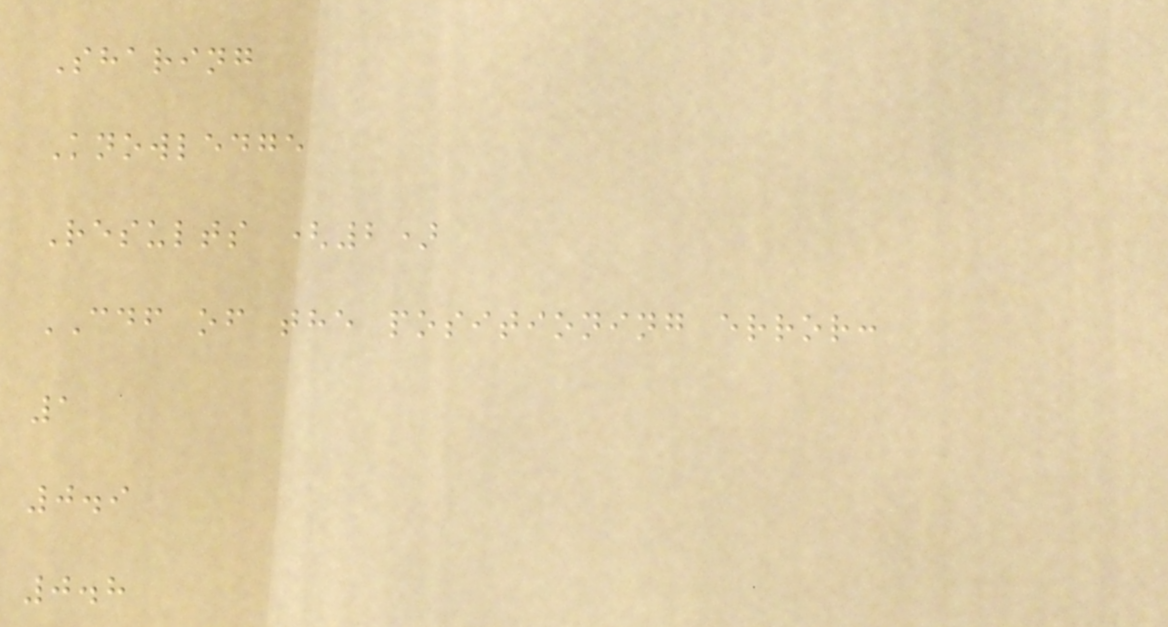Sharing
Knowledge
Results (2)
CDF of the positioning error:
1
0.9
0.8
